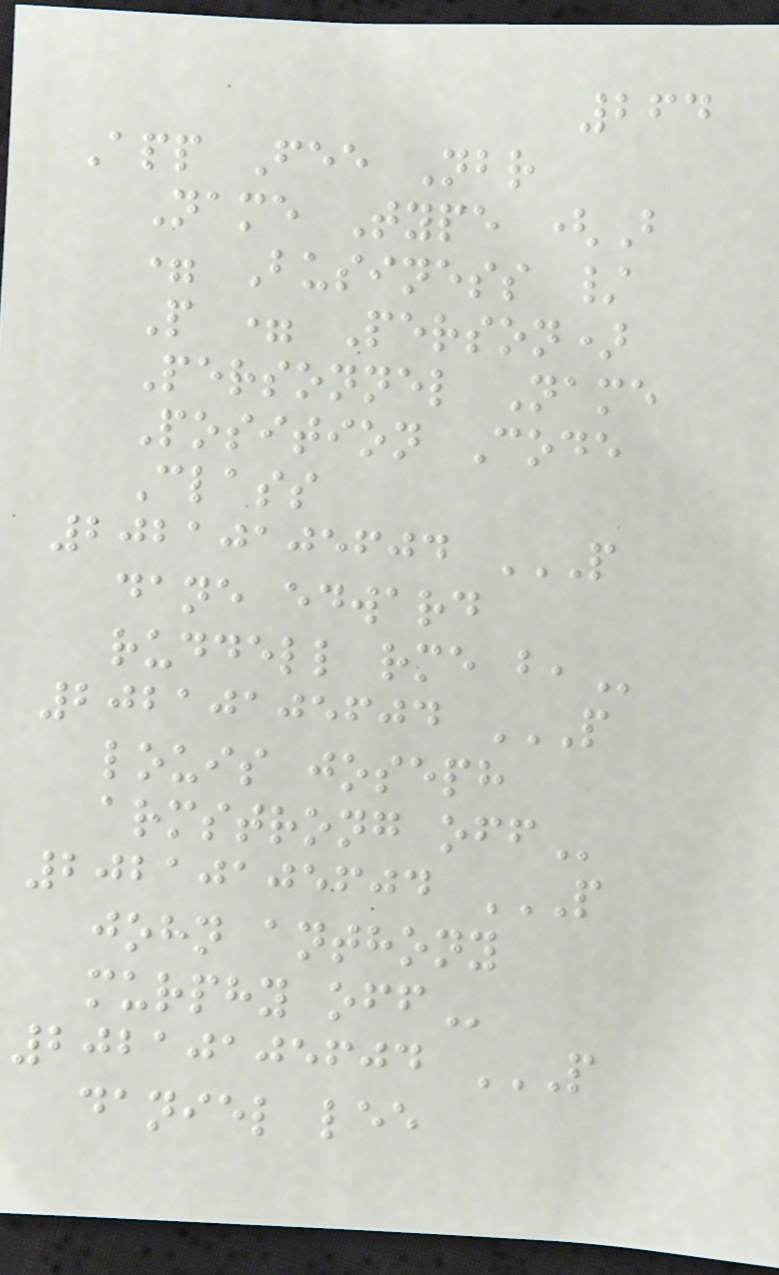264
App Fee Nbr
Name Type (B
= Business /
P = Person)
Personnel Name
Position Code
Class
20210105604 P
DANE EDWARD
RUDDELL RME B,
20210105604 P
LOUIS JOSEPH
ARMSTRONG OFF
20210105604 P
JOHN ANTHONY
MURPHY OFF
20210105604 P
DANIEL LEE
